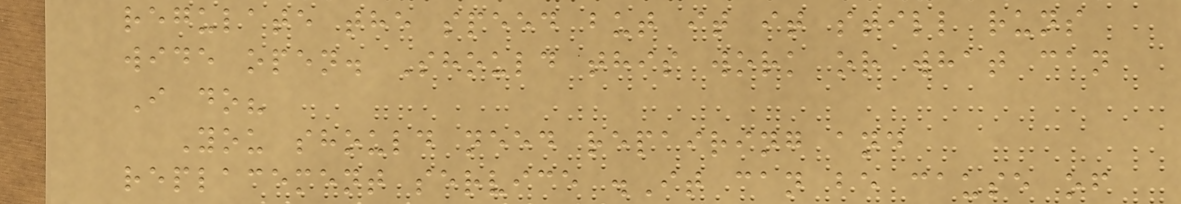regulate the speed but it it still runs
wide open. Should this work or what can
I do?
You should need repairing and
replacement service .It can be cause of
